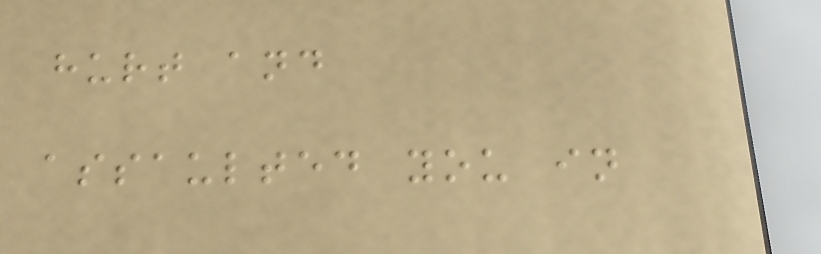hurt and
assaulted you in
